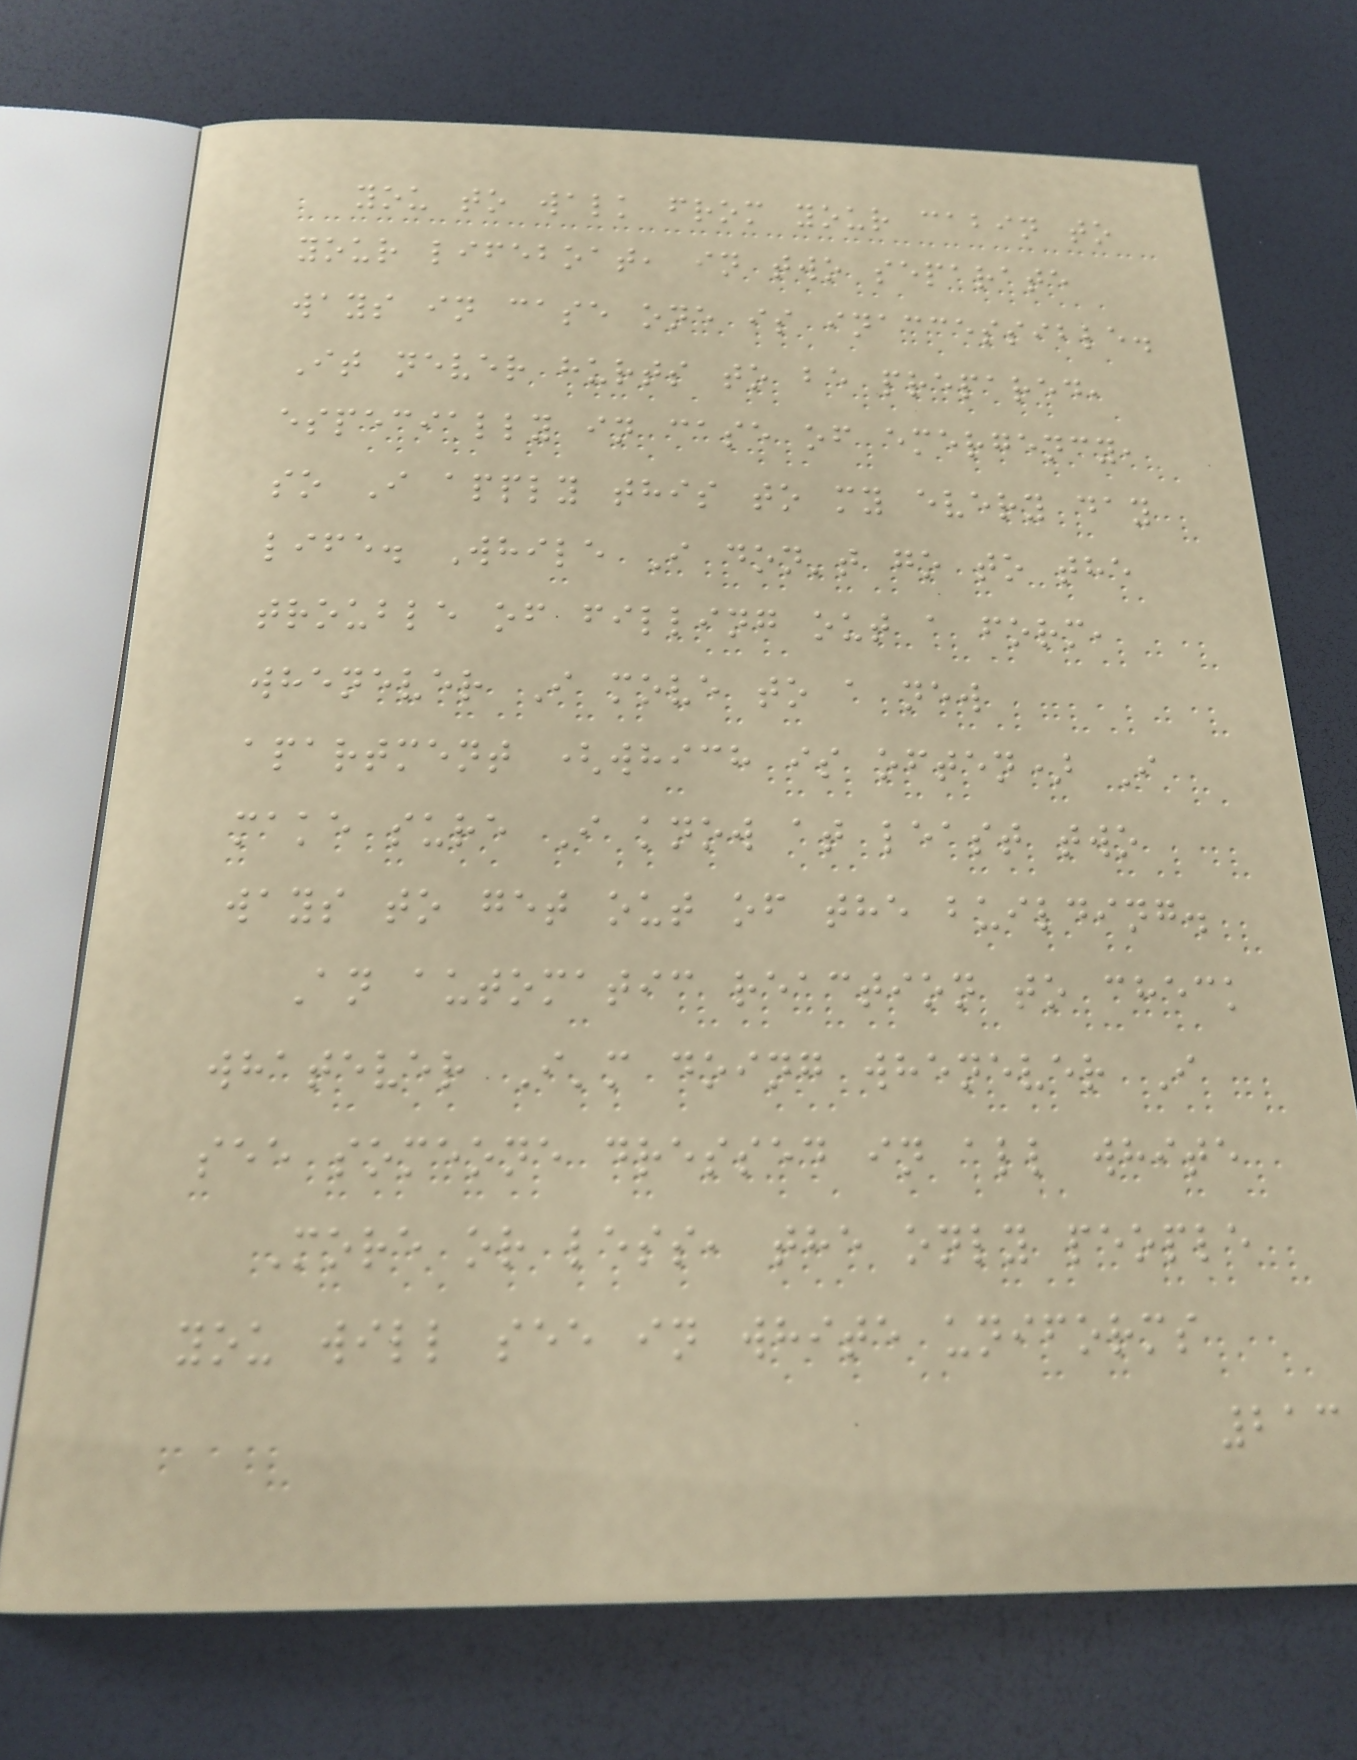you to walk from your cabin to
your lifeboat, in two separate
ways in case one is inaccessible.
It never hurts to be prepared,
especially in case of emergency,
so I apply this to my every day
life. While I don't go to the
trouble of filling out a form,
whenever I move to a new
apartment (which is often) I
make sure I know at least two
ways to get out of the building.
An automatic reaction to check
whatever I'm doing whenever I
see someone dressed in all white
More or less, the only people
you will see in white uniforms
213
